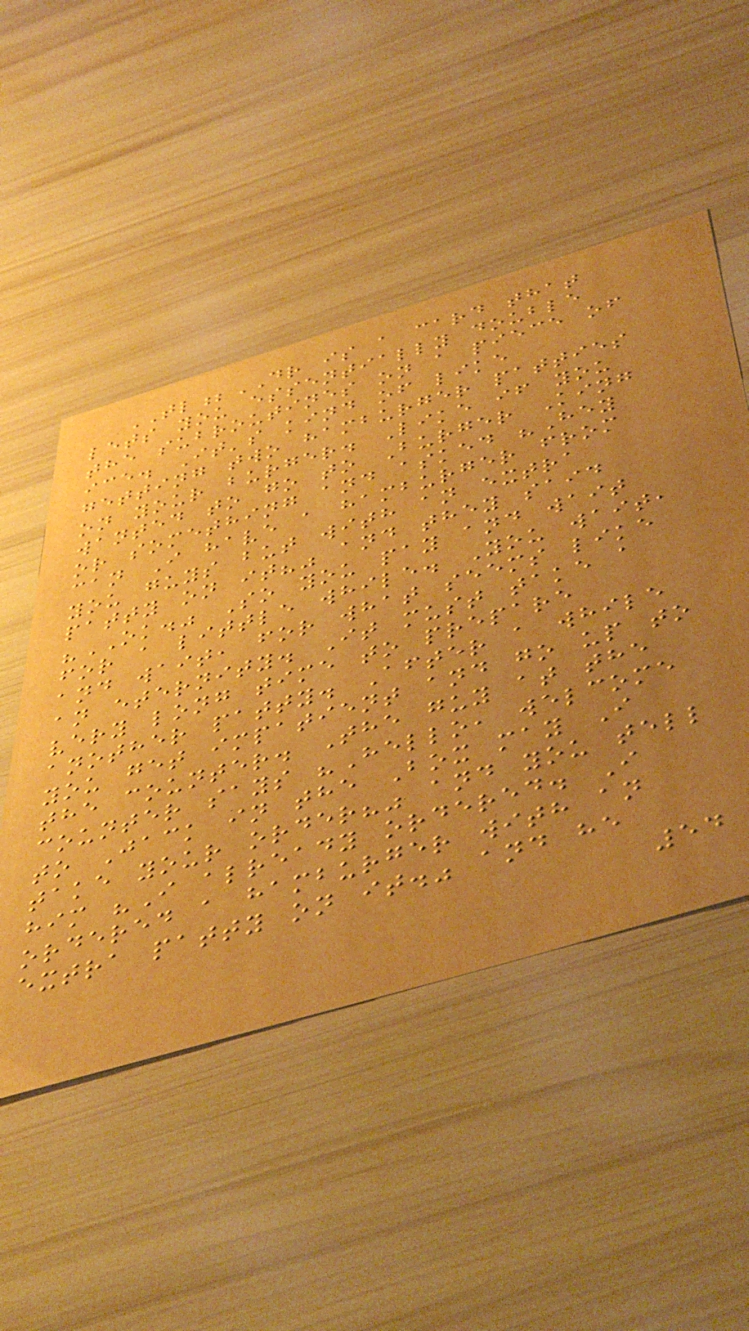TL;DR is a card that
lets you essentially double
the subroutines on a piece of
ice. It's kind of like
getting two hamburger patties
on your burger. Like if you
wanted to go to Burger King
or something and asked "Hey
can I have a hamburger from
you guys but with an extra
patty on it?" and they said
"OK." So you pay and wait
for a little while. You wait,
and wait, for what seems like
an eternity. It must take a
very long time to prepare
another patty. After a while
you get impatient and go up to
the counter. The guy at the
counter says "Hello, welcome
to Jack in the Box may I
take your order?" and you tell
him "I already ordered. I
ordered a hamburger with an
extra patty on it." and he
54
